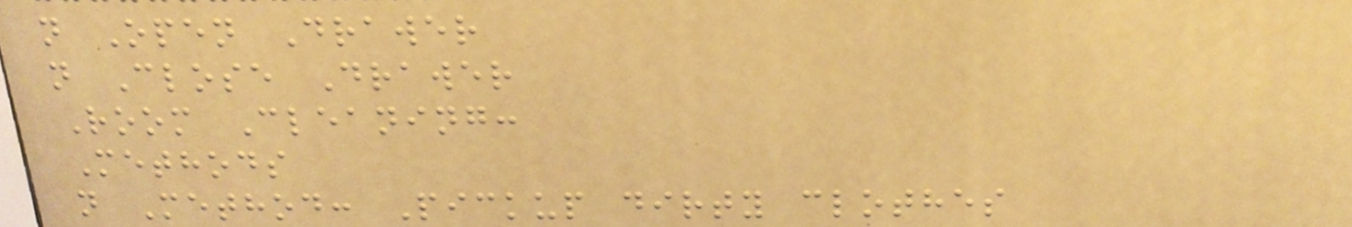n Open Drawer
n Close Drawer
Room Cleaning:
Methods
n Method: Pickup dirty clothes
